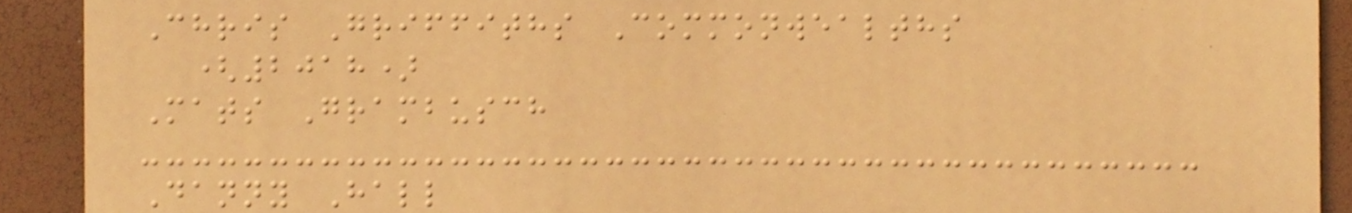Chris Griffiths Commonwealths
(2018)
Mats Grambusch
Danny Hall
